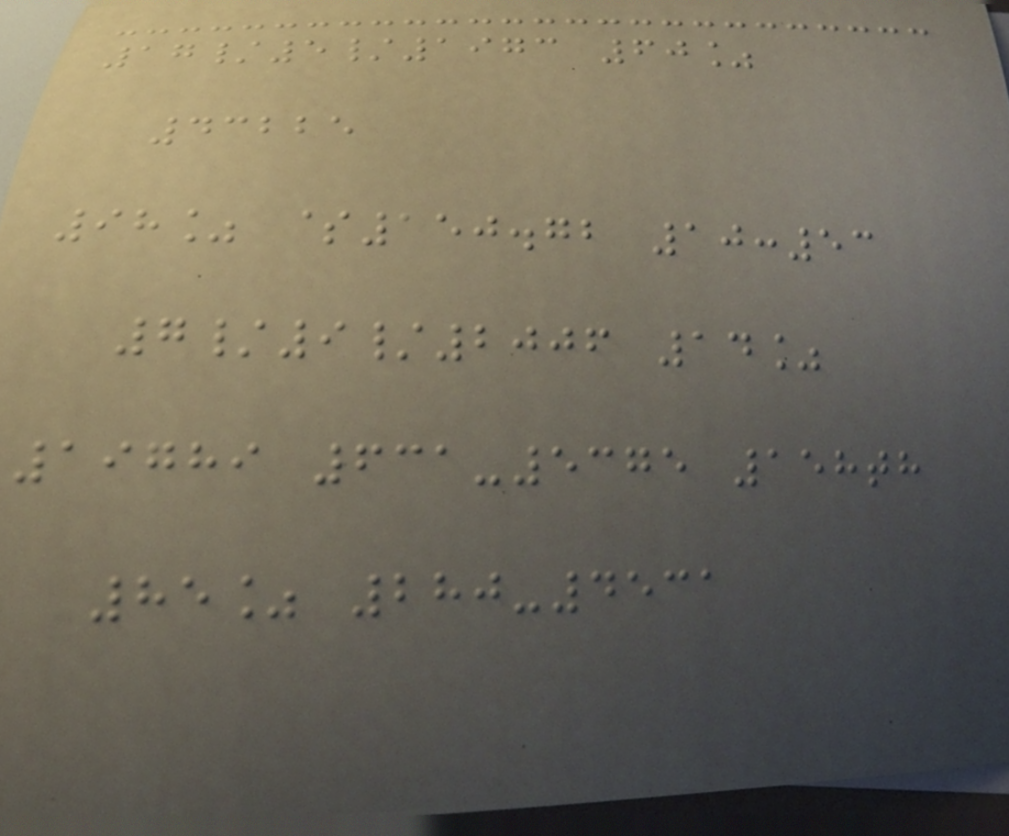17/5/1973 60%
43225
98% $150.72 10:53
7/9/2006 14%
19789 631-5375 158th
85% 280-4531
